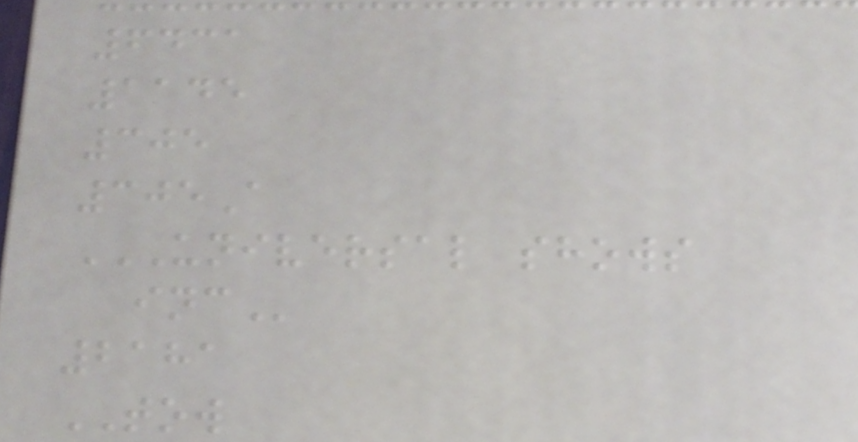6431
1145
305
305A
UNIVERSAL SHOWS
INC
2181
TOW
